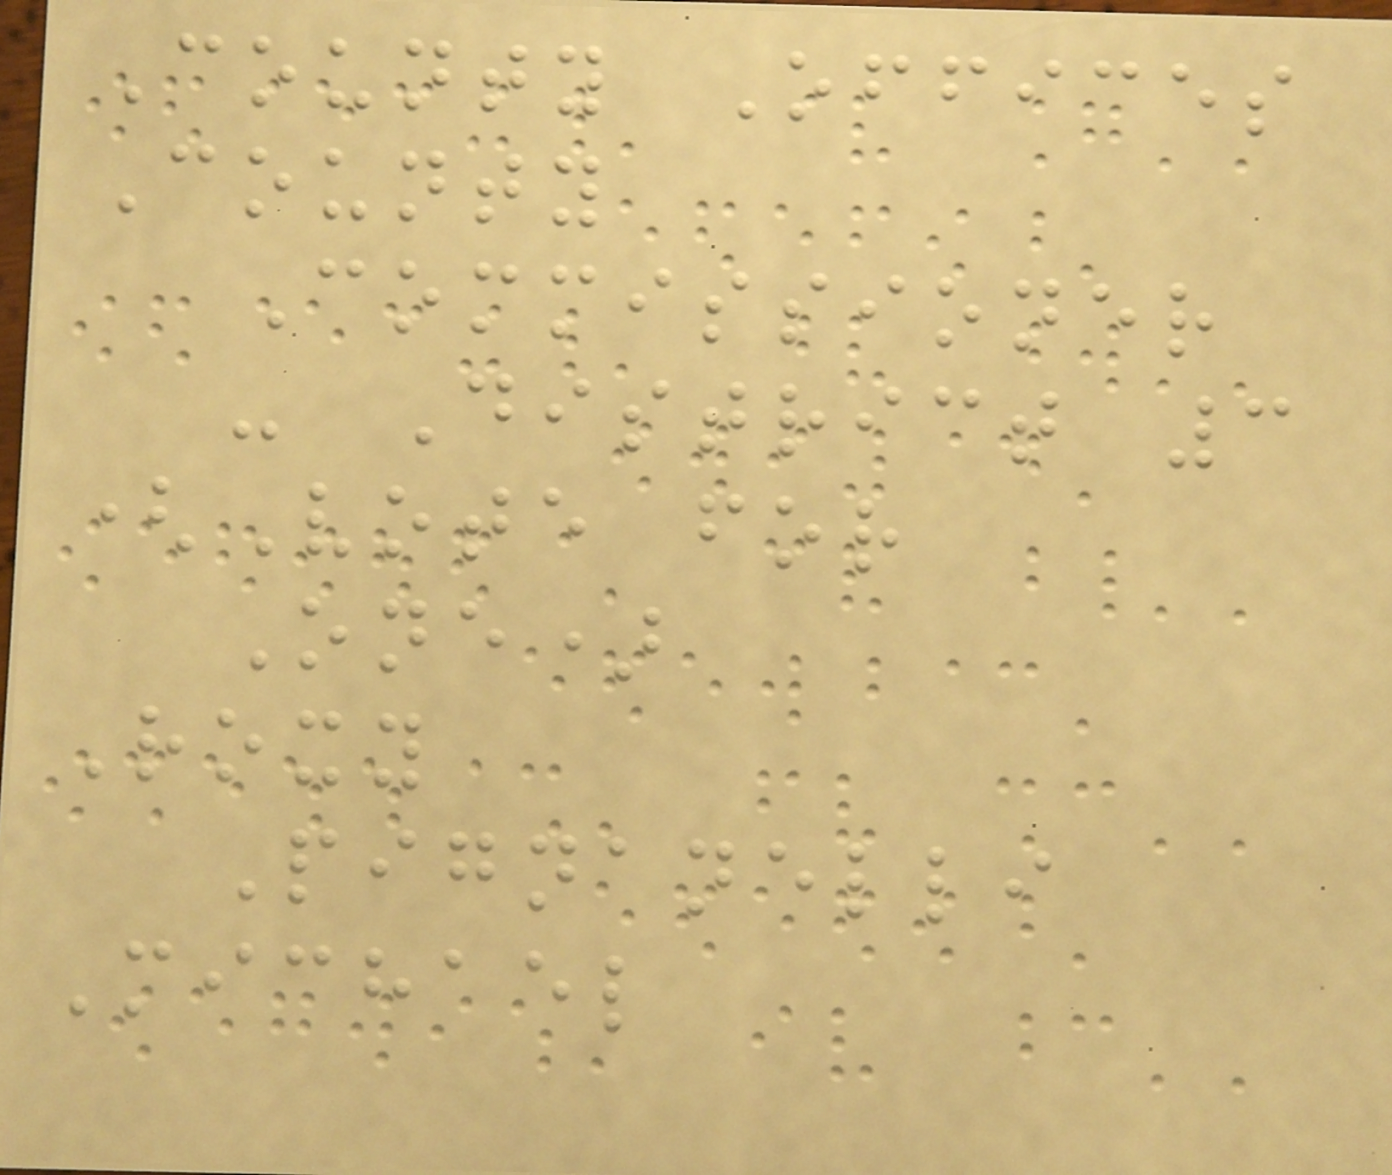County Offices
County
Commissioner
- District 3
(Vote for
One)
Roxy
Pignanelli
Michael
